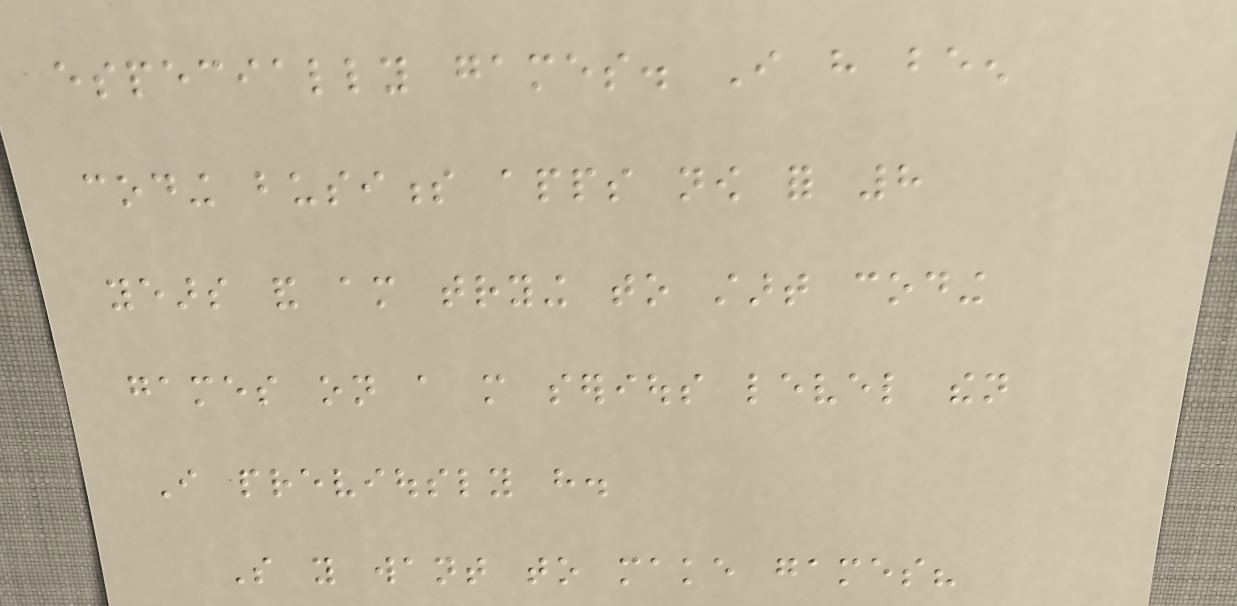especially games. I have been
coding business apps now for 8
years and am trying to start coding
games on a more serious level then
I previously have.
So you want to make games?
